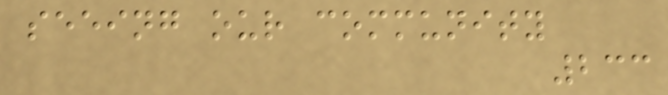seeing our community
233
